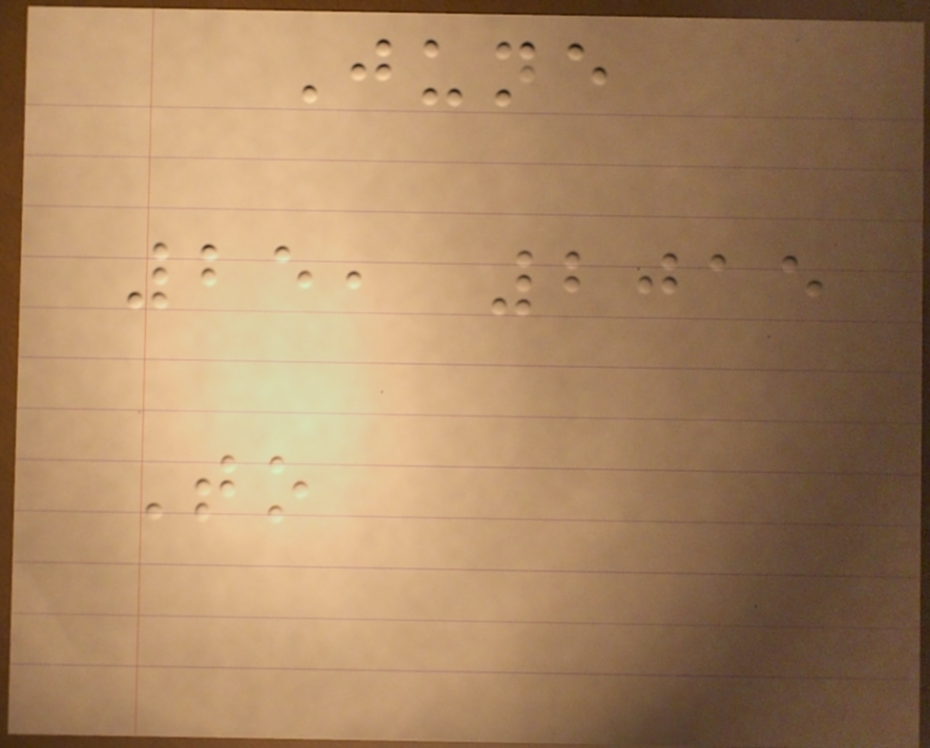June
25, 2015
To
